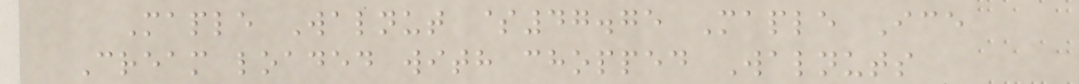Maple Walnut $47.75 Maple Ice
Cream loaded with chopped Walnuts
